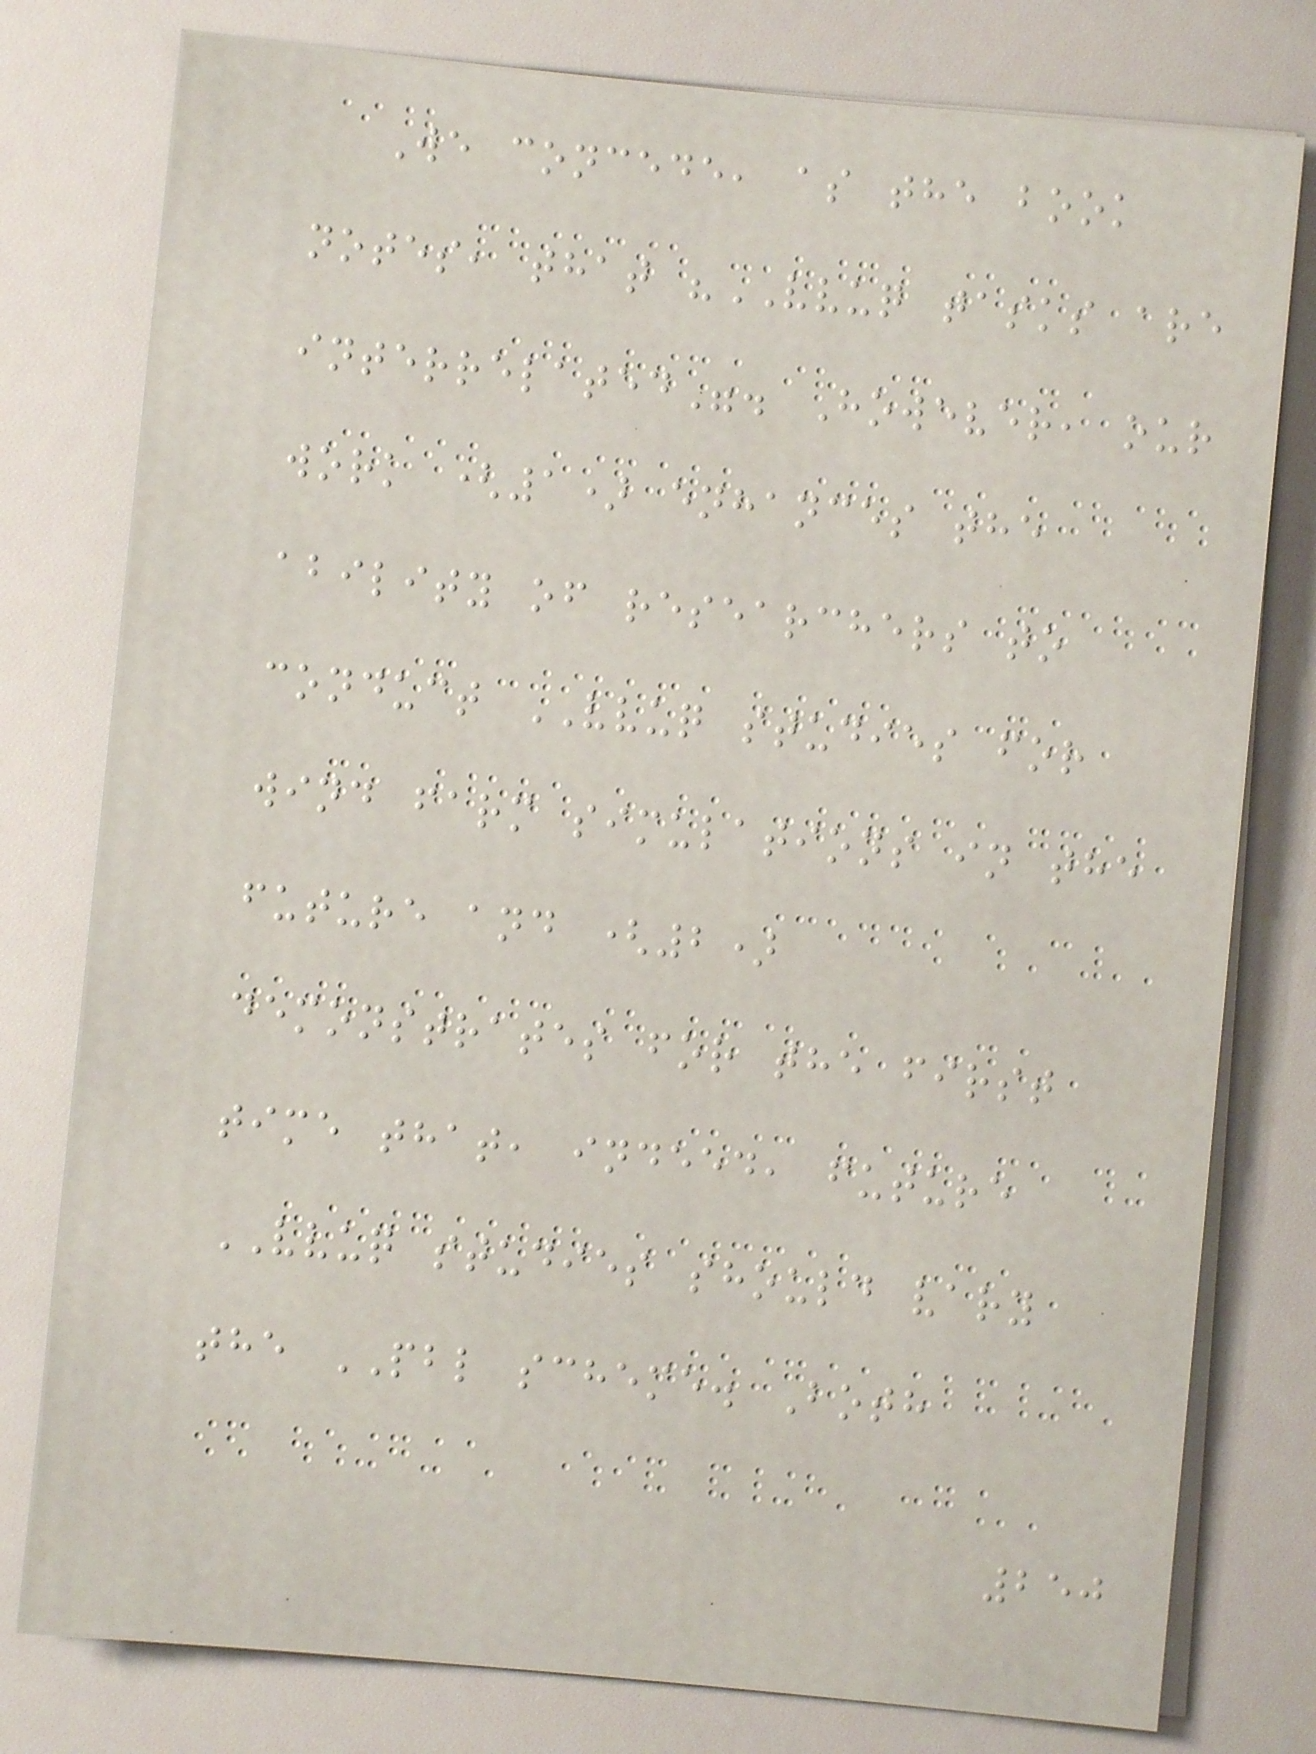We concede, as the book
notes, that "VVUQ tasks are
interrelated". However, our
work (1) enhances the
ability of researchers to
conduct VVUQ studies for
wind farm simulations in the
future and (2)
demonstrates for the first
time that, indeed, future
VVUQ studies should vary
the PBL scheme. Both
250
